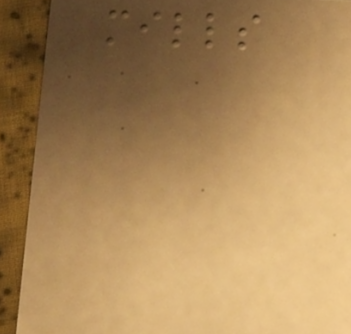mills
